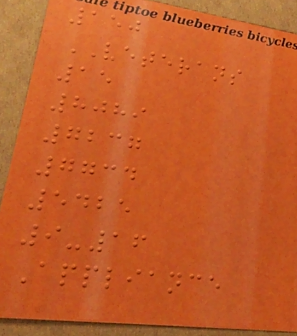150
VETERANS
15
8089
7237
7734
5425
9-16
Appliance
